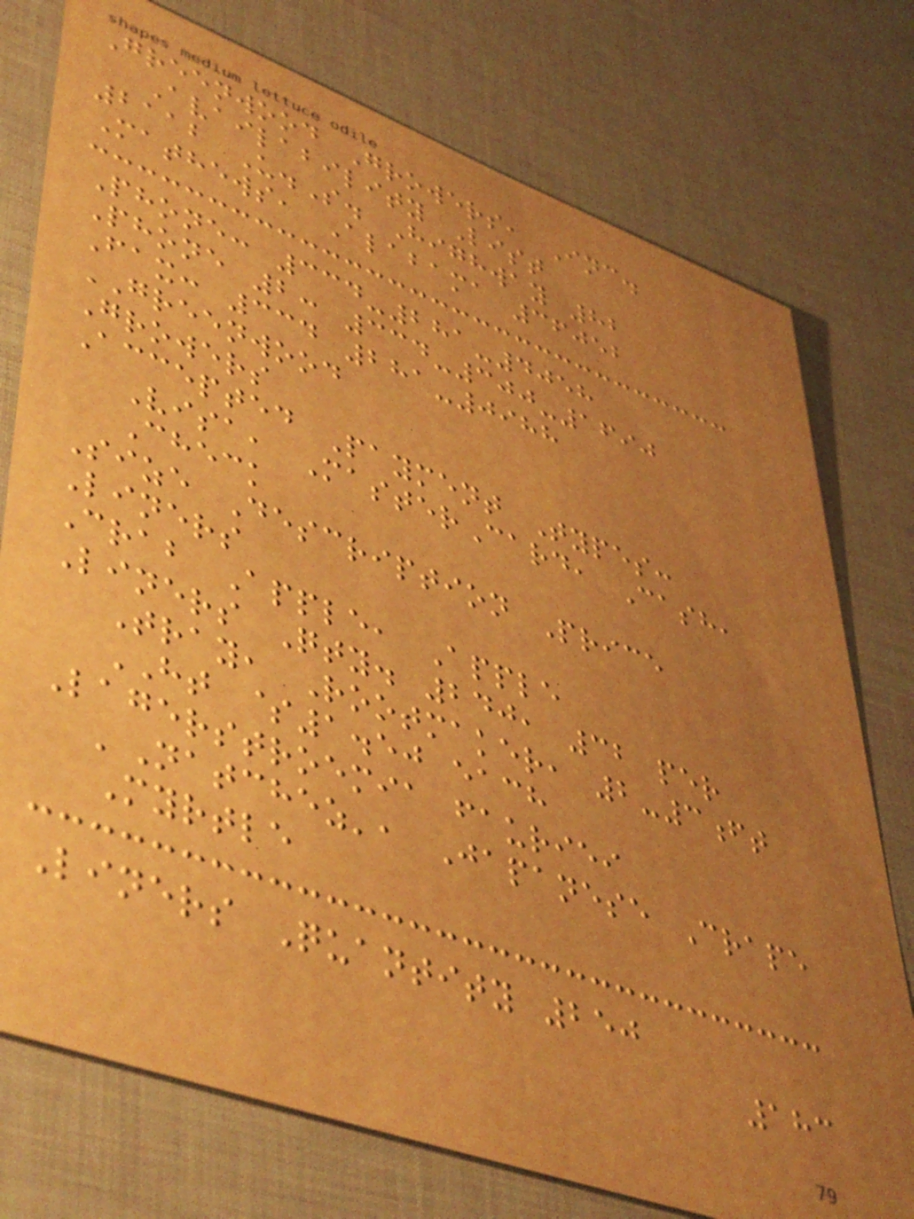Greenwood Growers, Inc.
Availability List
2112 U.S. Highway 82
Mathews, Alabama 36052
Phone: 334-281-4058
Phone 2: 334-300-1690
Fax: 334 281-0988
GREENWOOD
Growers
Accepted Payment Types:
Visa, MasterCard, Cash,
Check
Size Description Price
Liners
Crab Apple, Apple
Liners Qty. 240, 32 per
Tray, Rootmaker, 2-3ft
HT $1.50 each
Lagerstroemia fauriei
'Natchez', Japanese Crape
Myrtle
Liners Quantity 250
183
